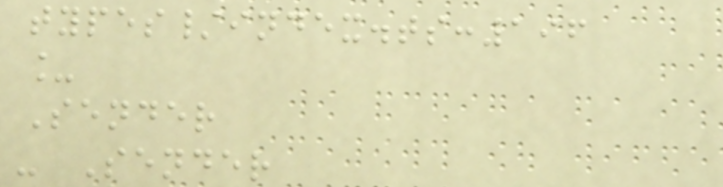types/index.ts:196
_
Sender
- Sender
